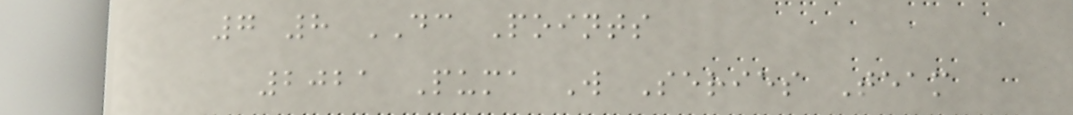7 8 DC Points
2021 Puma W Series Team
